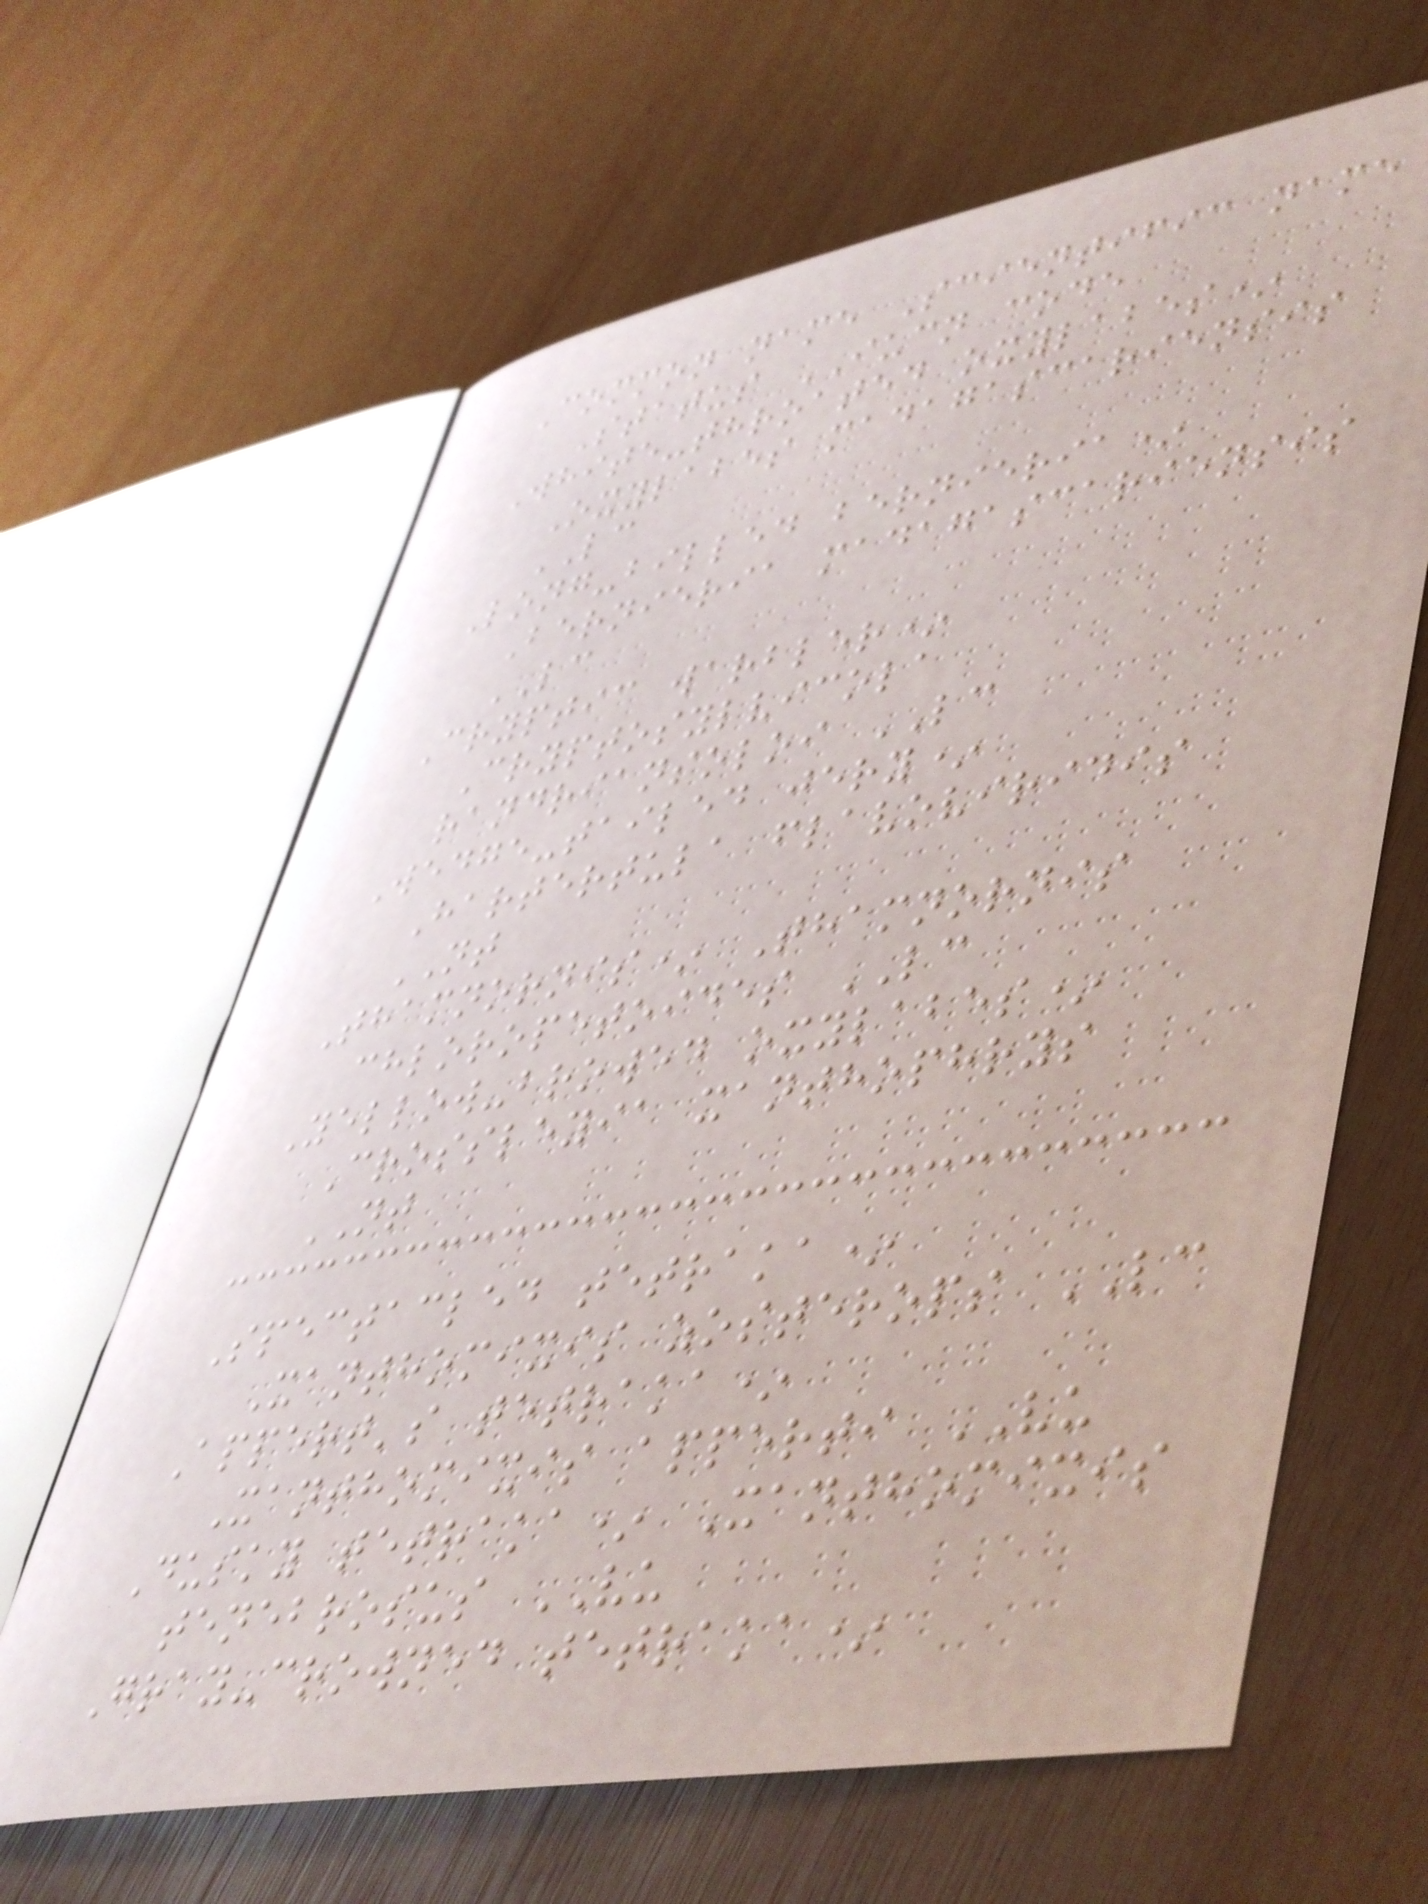Common name Scientific name
Status IUCN code
White-throated oxylabes*
Oxylabes madagascariensis
LC
Long-billed bernieria*
Bernieria madagascariensis
LC
Cryptic warbler*
Cryptosylvicola
randriansoloi LC
Wedge-tailed jery*
Hartertula flavoviridis
NT
Thamnornis* Thamnornis
chloropetoides LC
Yellow-browed oxylabes*
Crossleyia xanthophrys
NT
Spectacled tetraka*
Xanthomixis zosterops LC
Appert's tetraka*
Xanthomixis apperti VU
Dusky tetraka* Xanthomixis
tenebrosus VU
Gray-crowned tetraka*
